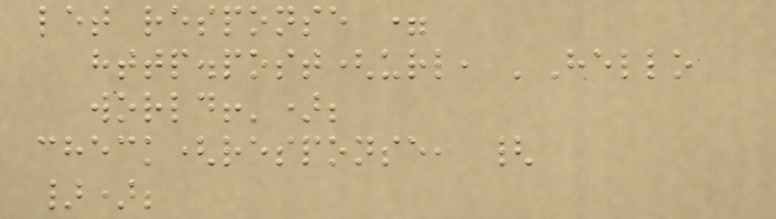let response =
http.post(url, 'Hello
world!');
check(response, {
});
